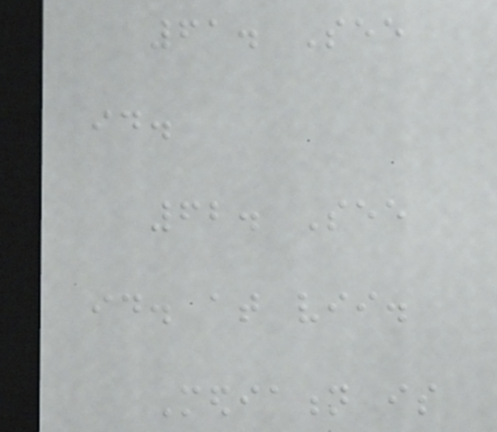61. See
id.
62. See
id. at vii.
Mediation is
